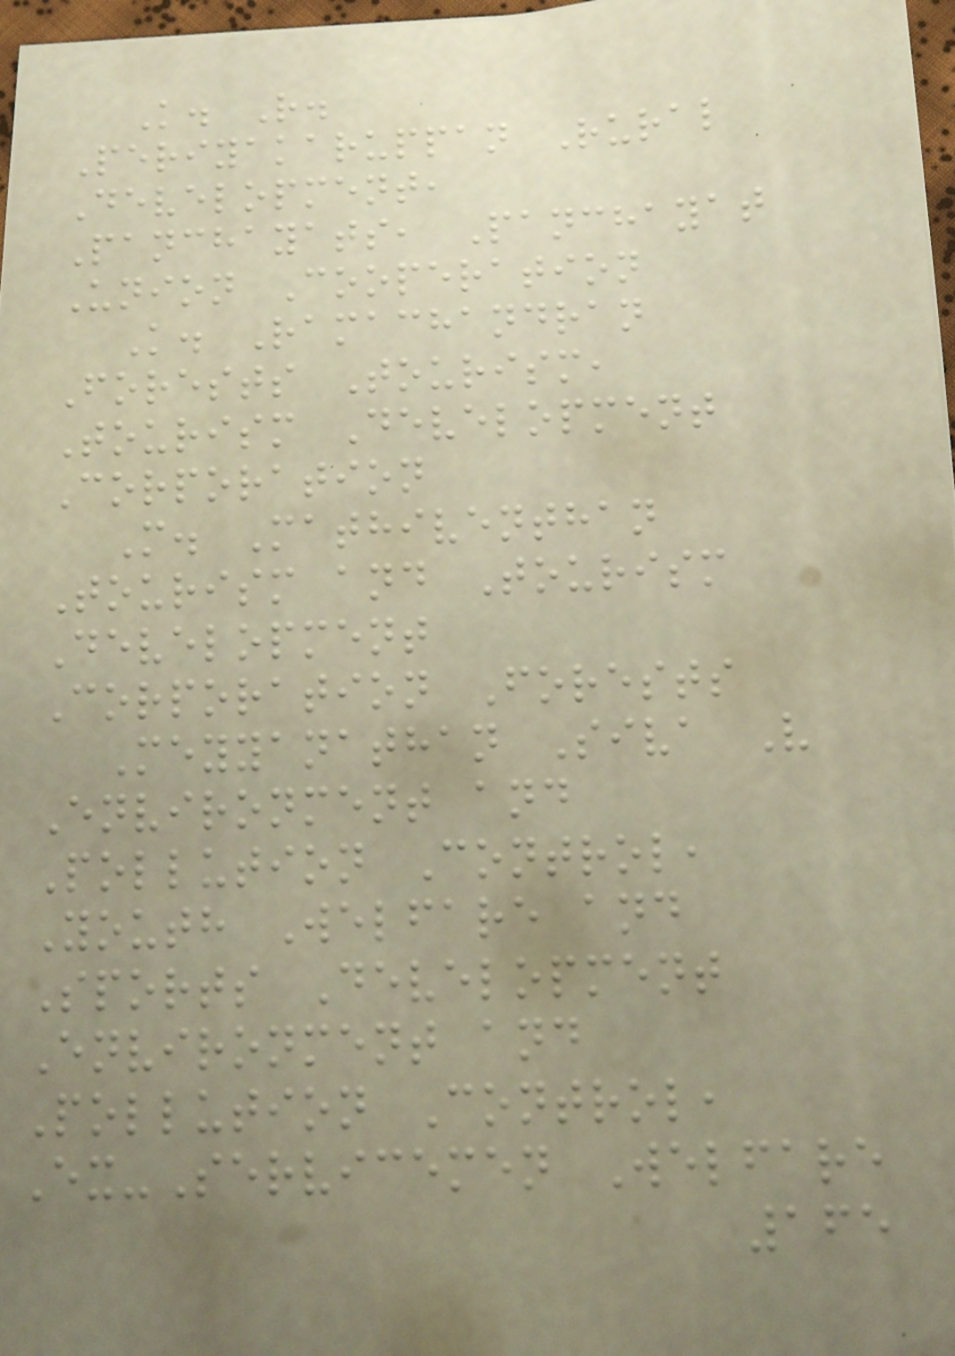K. R.
Periyakaruppan Rural
Development,
Panchayats, Panchayat
Union Cooperation
K. Ramachandran
Forests Tourism,
Tourism Development
Corporation
M. Mathiventhan
Tourism and Tourism
Development
Corporation Forests
Meyyanathan Siva V
Environment and
Pollution Control,
Youth Welfare and
Sports Development
Environment and
Pollution Control,
Ex-Servicemen Welfare
165
